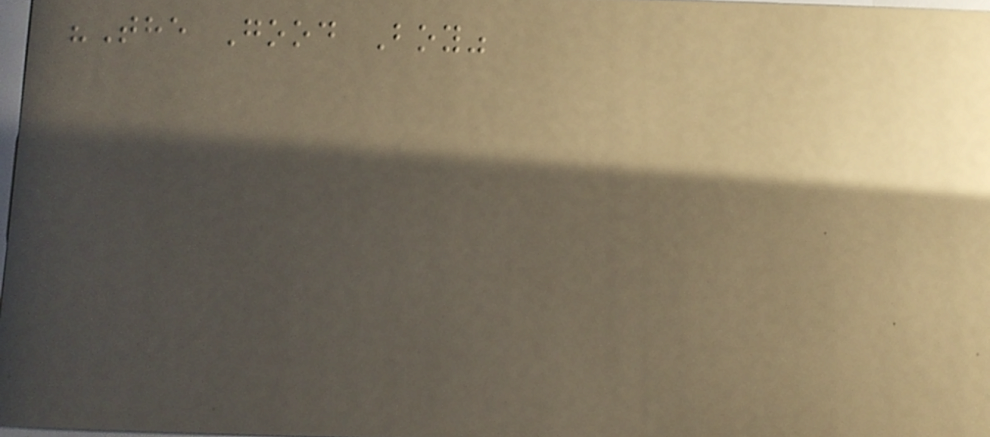"The Good Boy"
